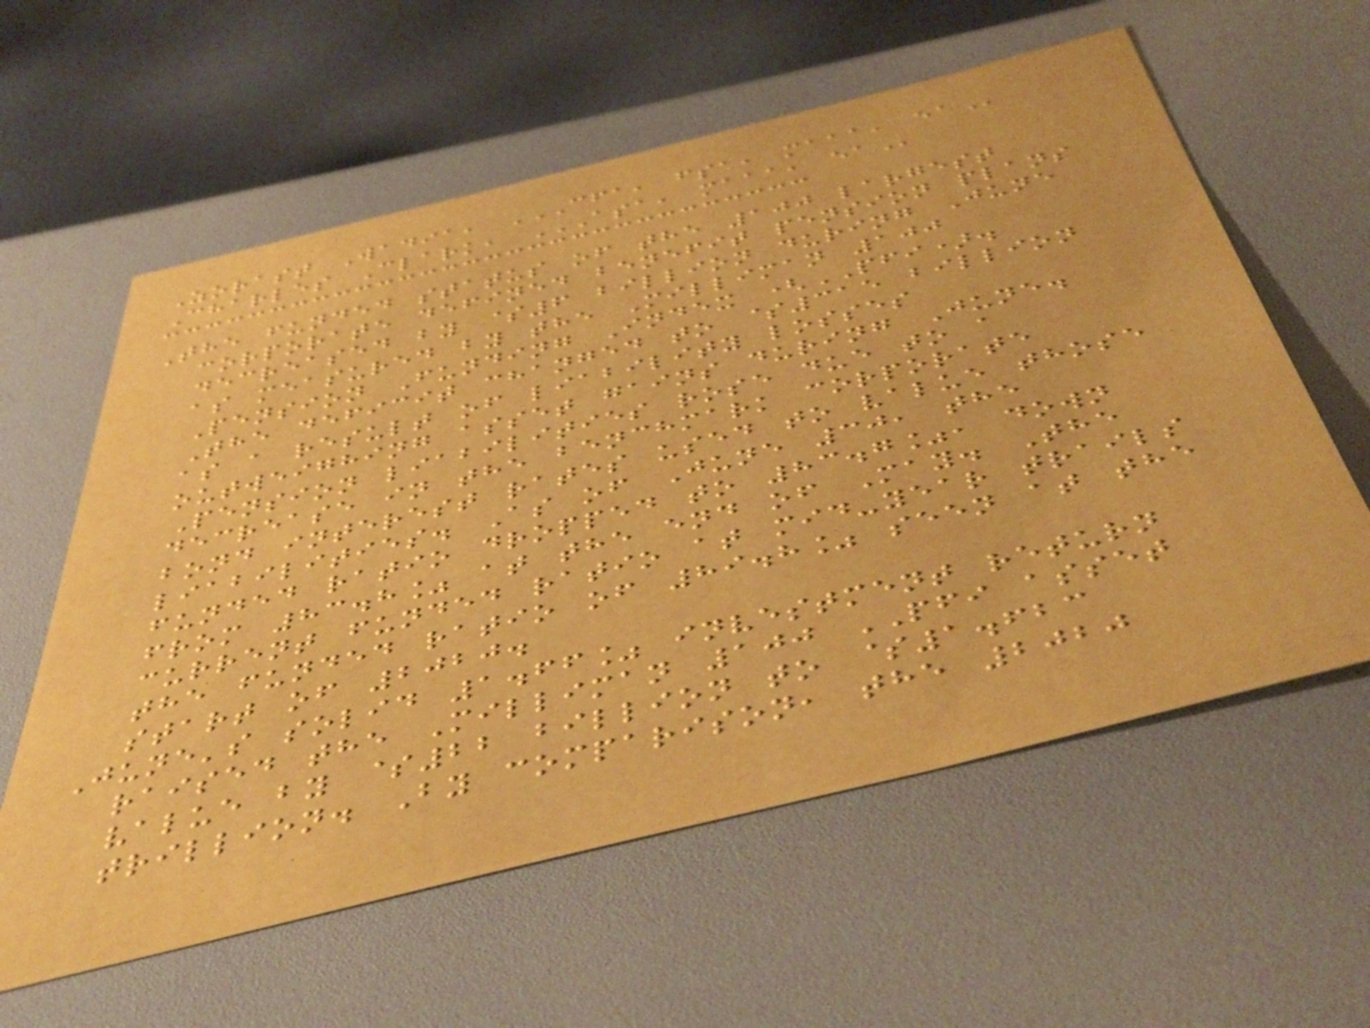Zorast Wadia, CFA, FSA, MAAA, EA
Charles Clark, ASA, MAAA, EA
The funded status of the 100 largest
corporate defined benefit pension plans
decreased by $6 billion during June
as measured by the Milliman 100
Pension Funding Index (PFI).
The deficit changed to $315 billion
as a result of liability losses
outweighing asset gains during June.
Pension liabilities rose due to a
decrease in the benchmark corporate
bond interest rates used to value those
liabilities. As of June 30, the
funded ratio dropped to 83.7%, down
from 83.8% at the end of May. The
current funded ratio at mid-year trails
the funded ratio of 89.8% seen at the
start of 2020.
June's solid 1.66% investment return
raised the Milliman 100 PFI asset
value by $22 billion to $1.623
trillion. By comparison, the 2020
